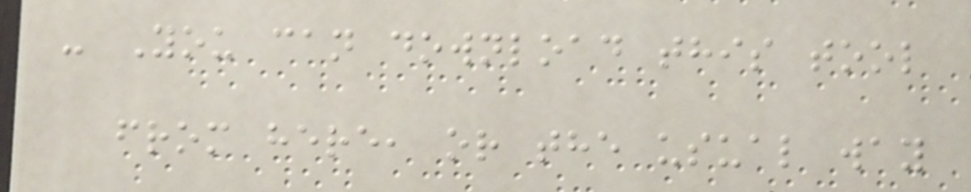- You can download this tool
from here, or the usual way
